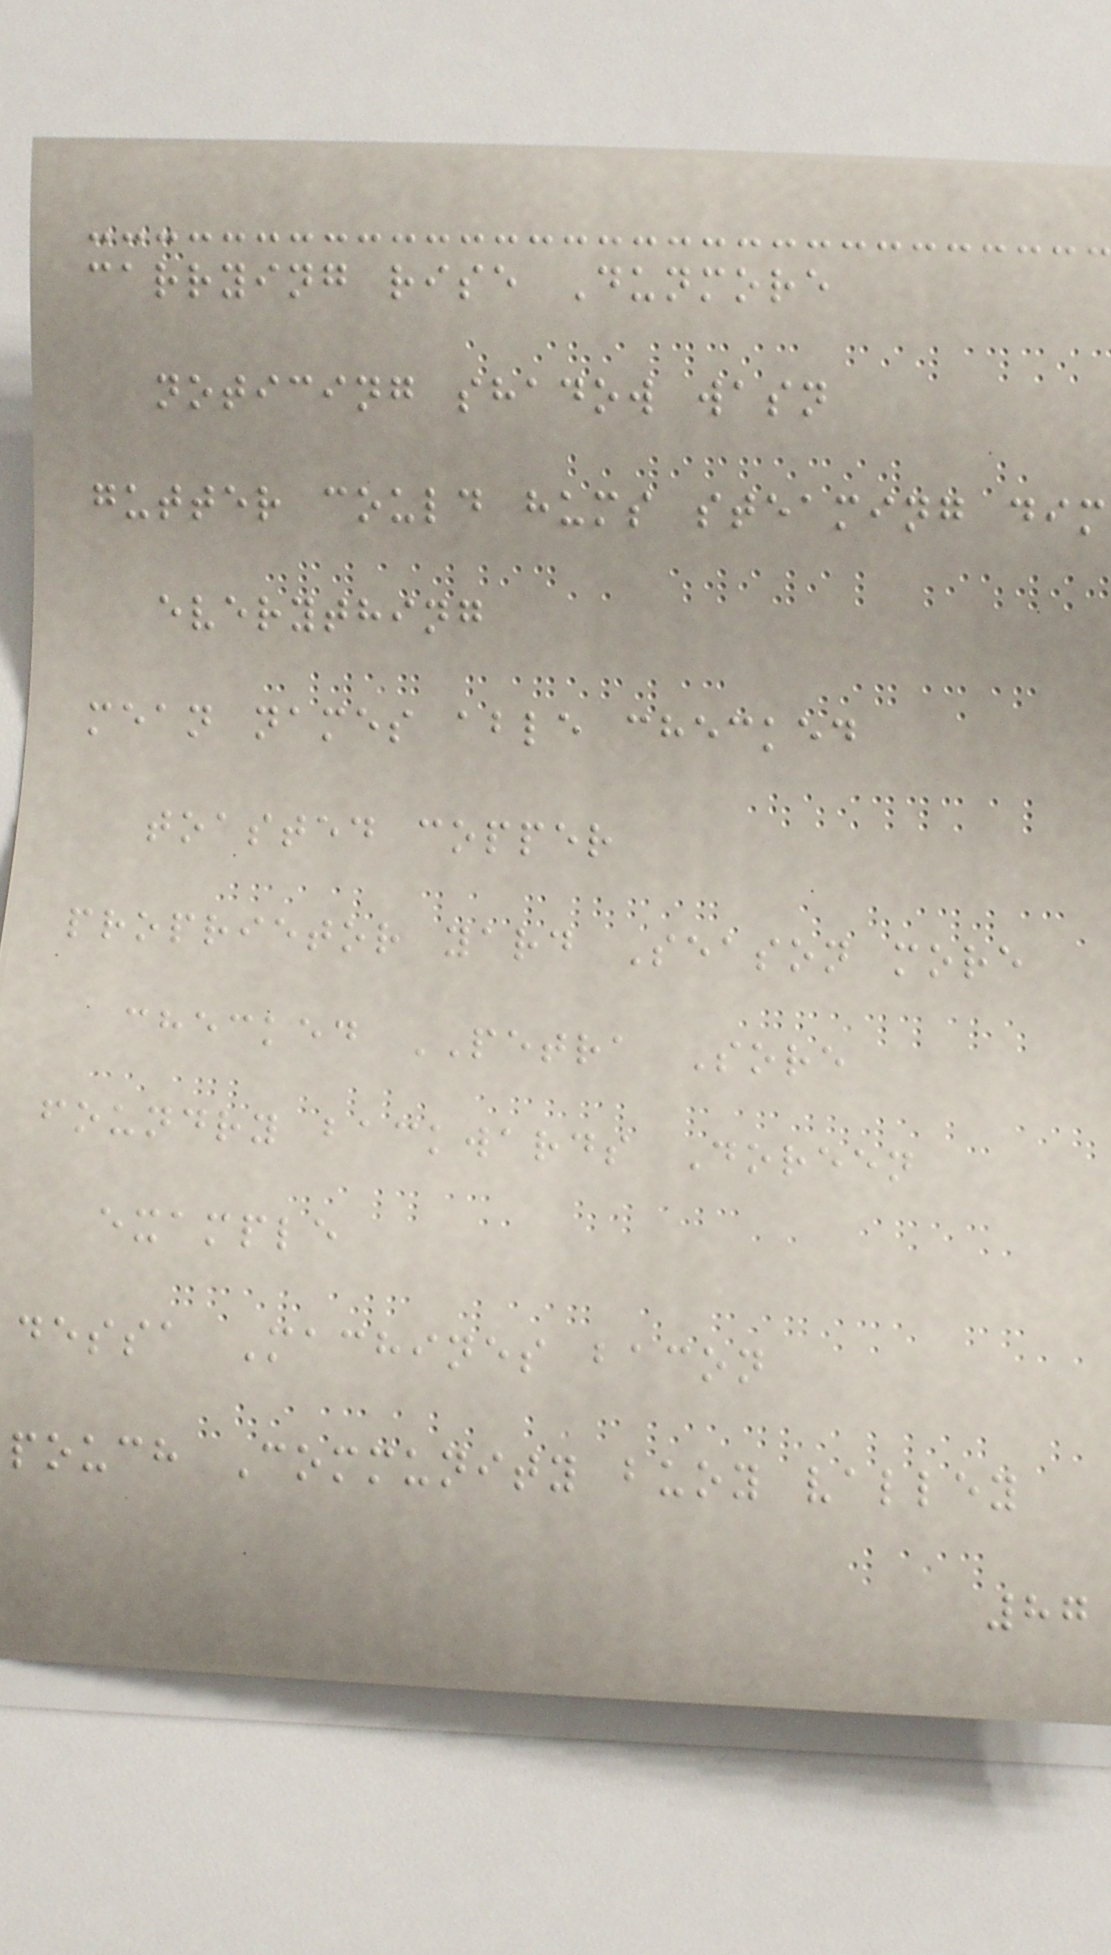carrying rise Dunmore
noticing shadow wasn
gutter could hums steaming dim
everything
mean names able checked
toasted copper
proprietor yard Season more
checked PETRA Sore
foundry backwards Doreen
example
dessa Machines bacon
pouch Community buoy valley
87
